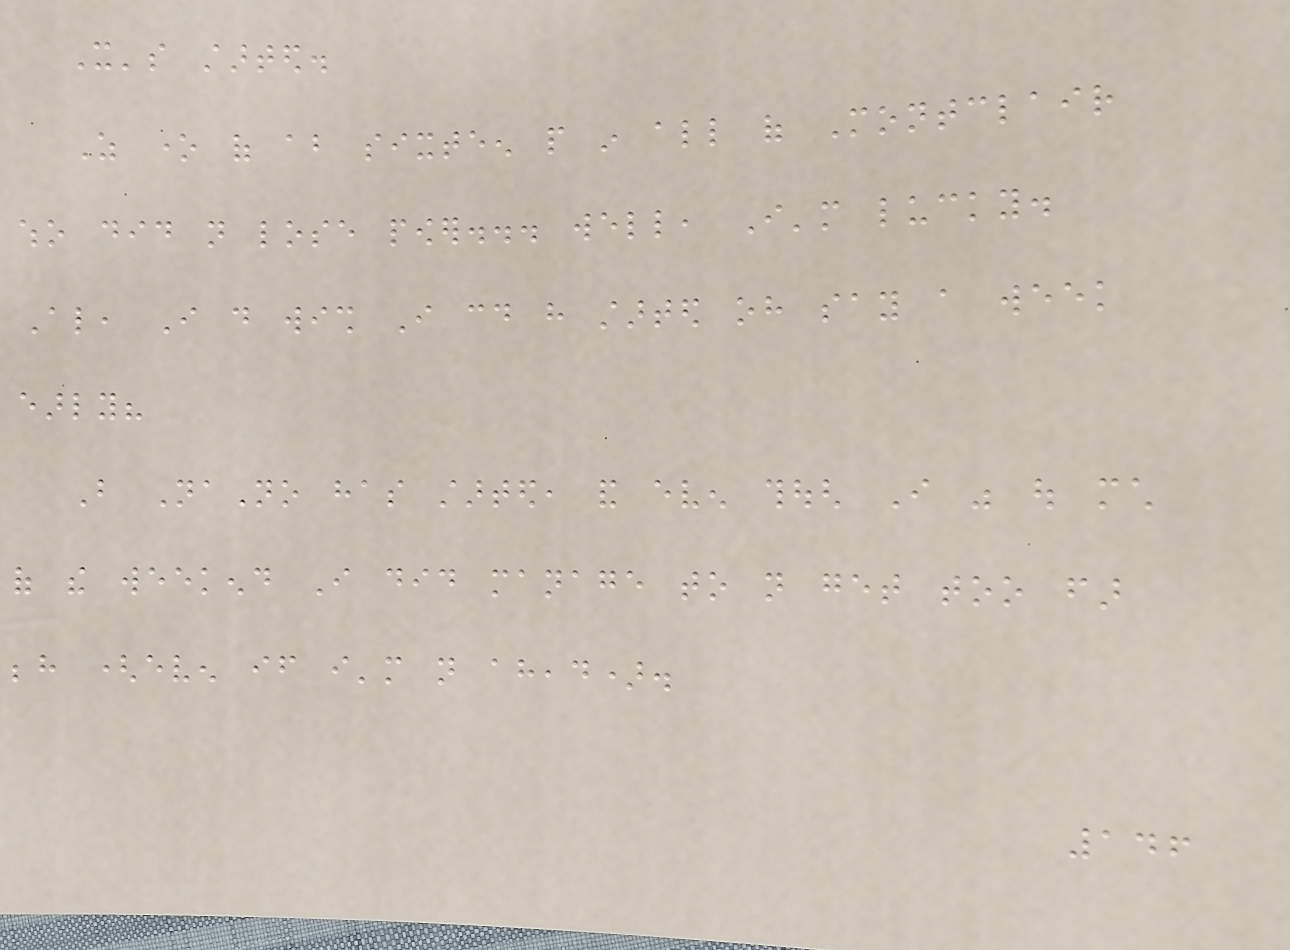It's started.
As one of about sixteen people in all of Montclair
who did not lose power... well, I'm lucky.
Also, I do wish I could have started oh say a week
early?
But NaNo has started, and even though I was out much
of the weekend I did manage to not get too far
behind (even if i'm not ahead).
146
